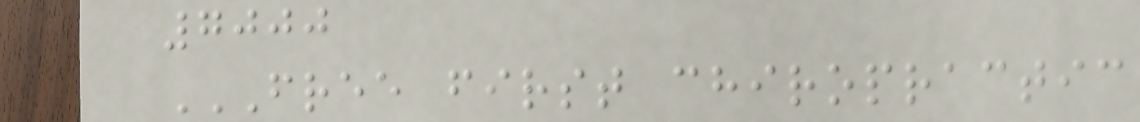7000
FREE FIRST CHIROPRACTIC
